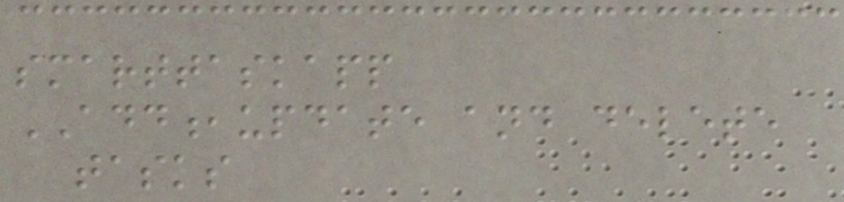smarttaskapp
ADD,update and delete
tasks
